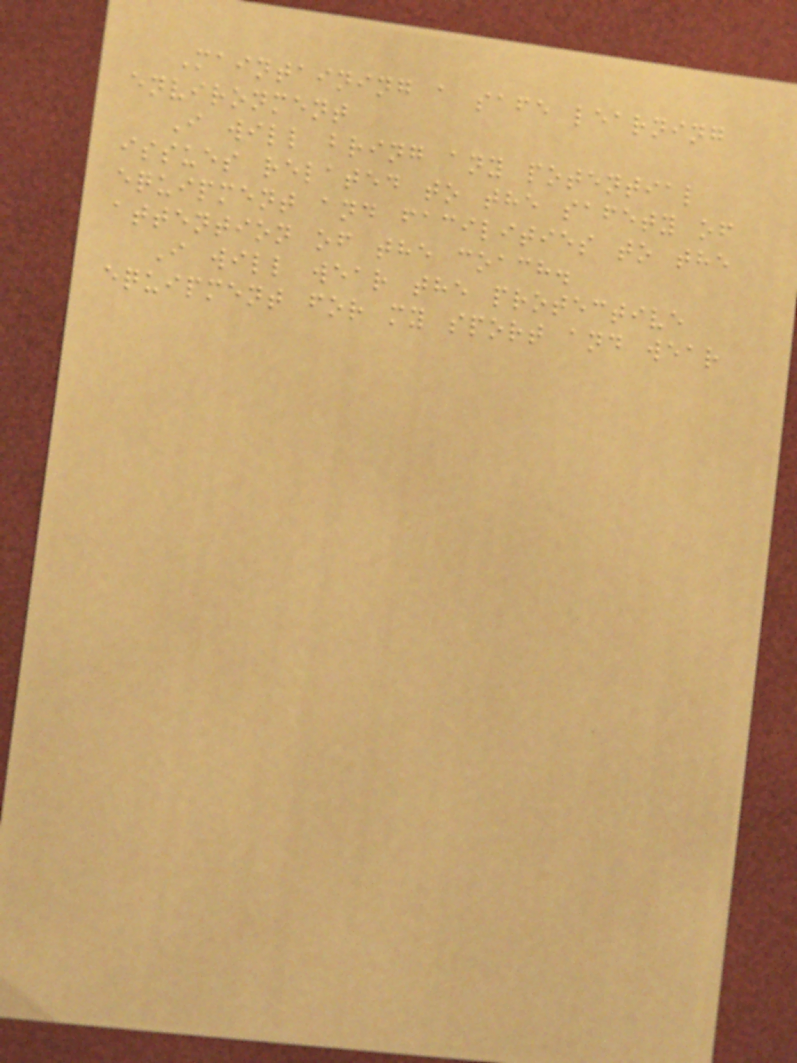Maintaining a safe learning
environment
I will bring any potential
issues related to the safety of
equipment and facilities to the
attention of the coach.
I will wear the protective
equipment for my sport and wear
